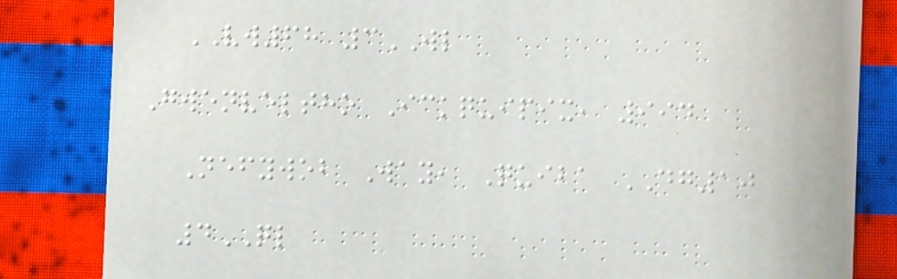VW68 3WL
Gwenveltho Ickquipix, 994
Nefywob Way, Quiba DG10
4QL
